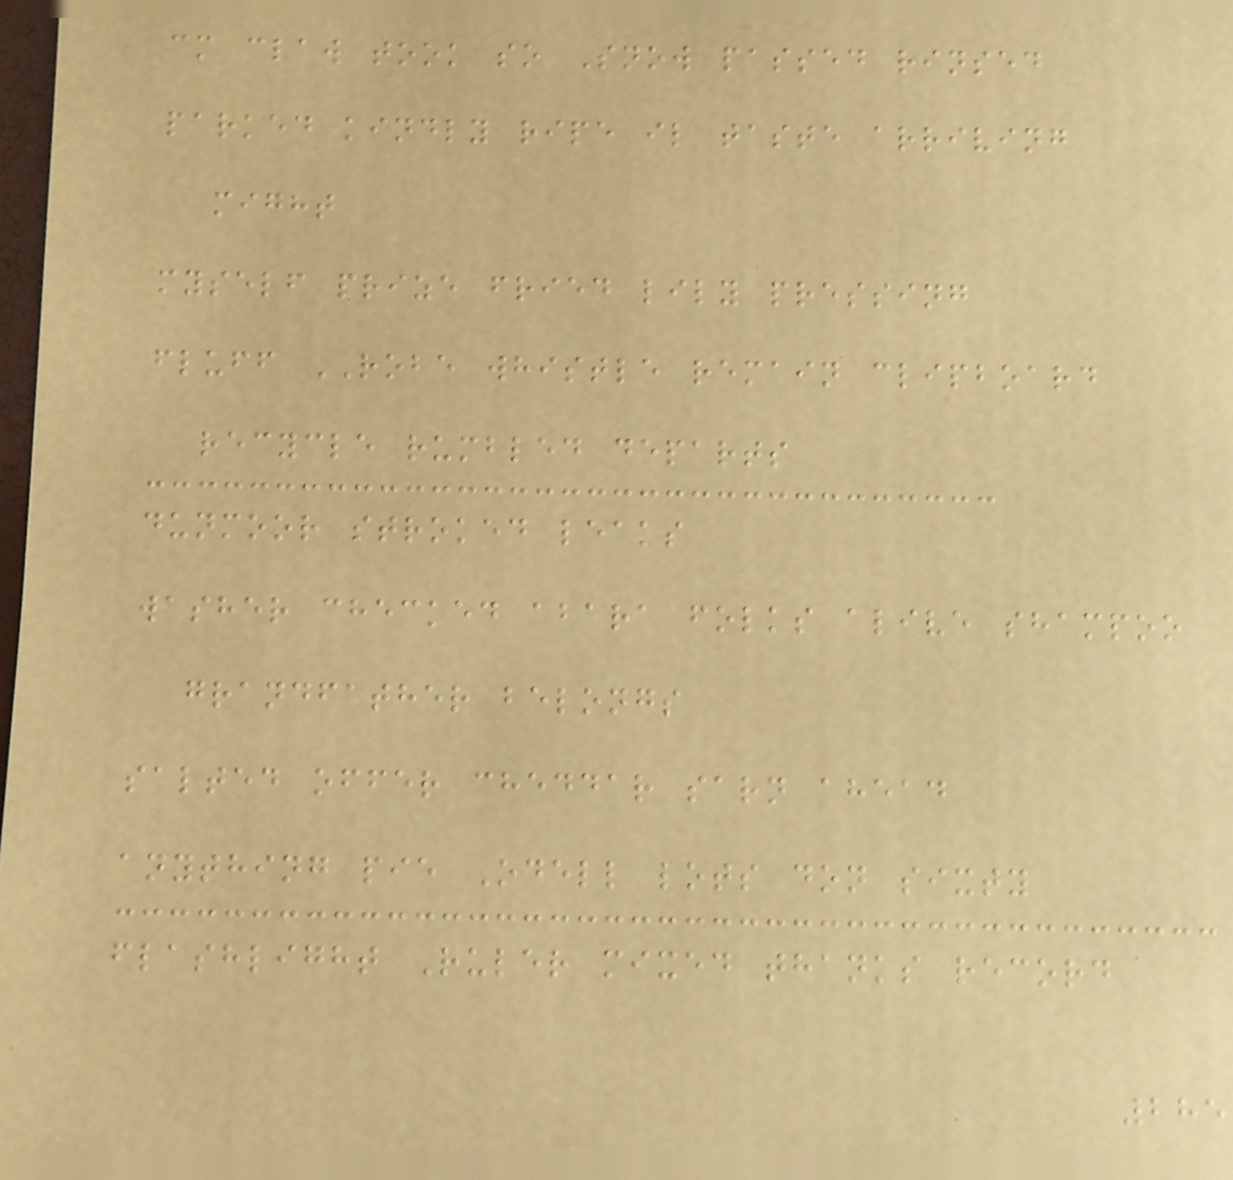cm claw took so Snow passed rinsed
parked kindly ripe il taste arriving
might
myself prize fried lily pressing
fluff ROBE whistle remain clipboard
recycle rumbled departs
dunmoor stroked leaks
washer checked abara folks alive shampoo
grandfather belongs
salted offer cheddar sarn ahead
anything pie Odell lots don sixty
flashlight Ruler mixed thanks record
285
